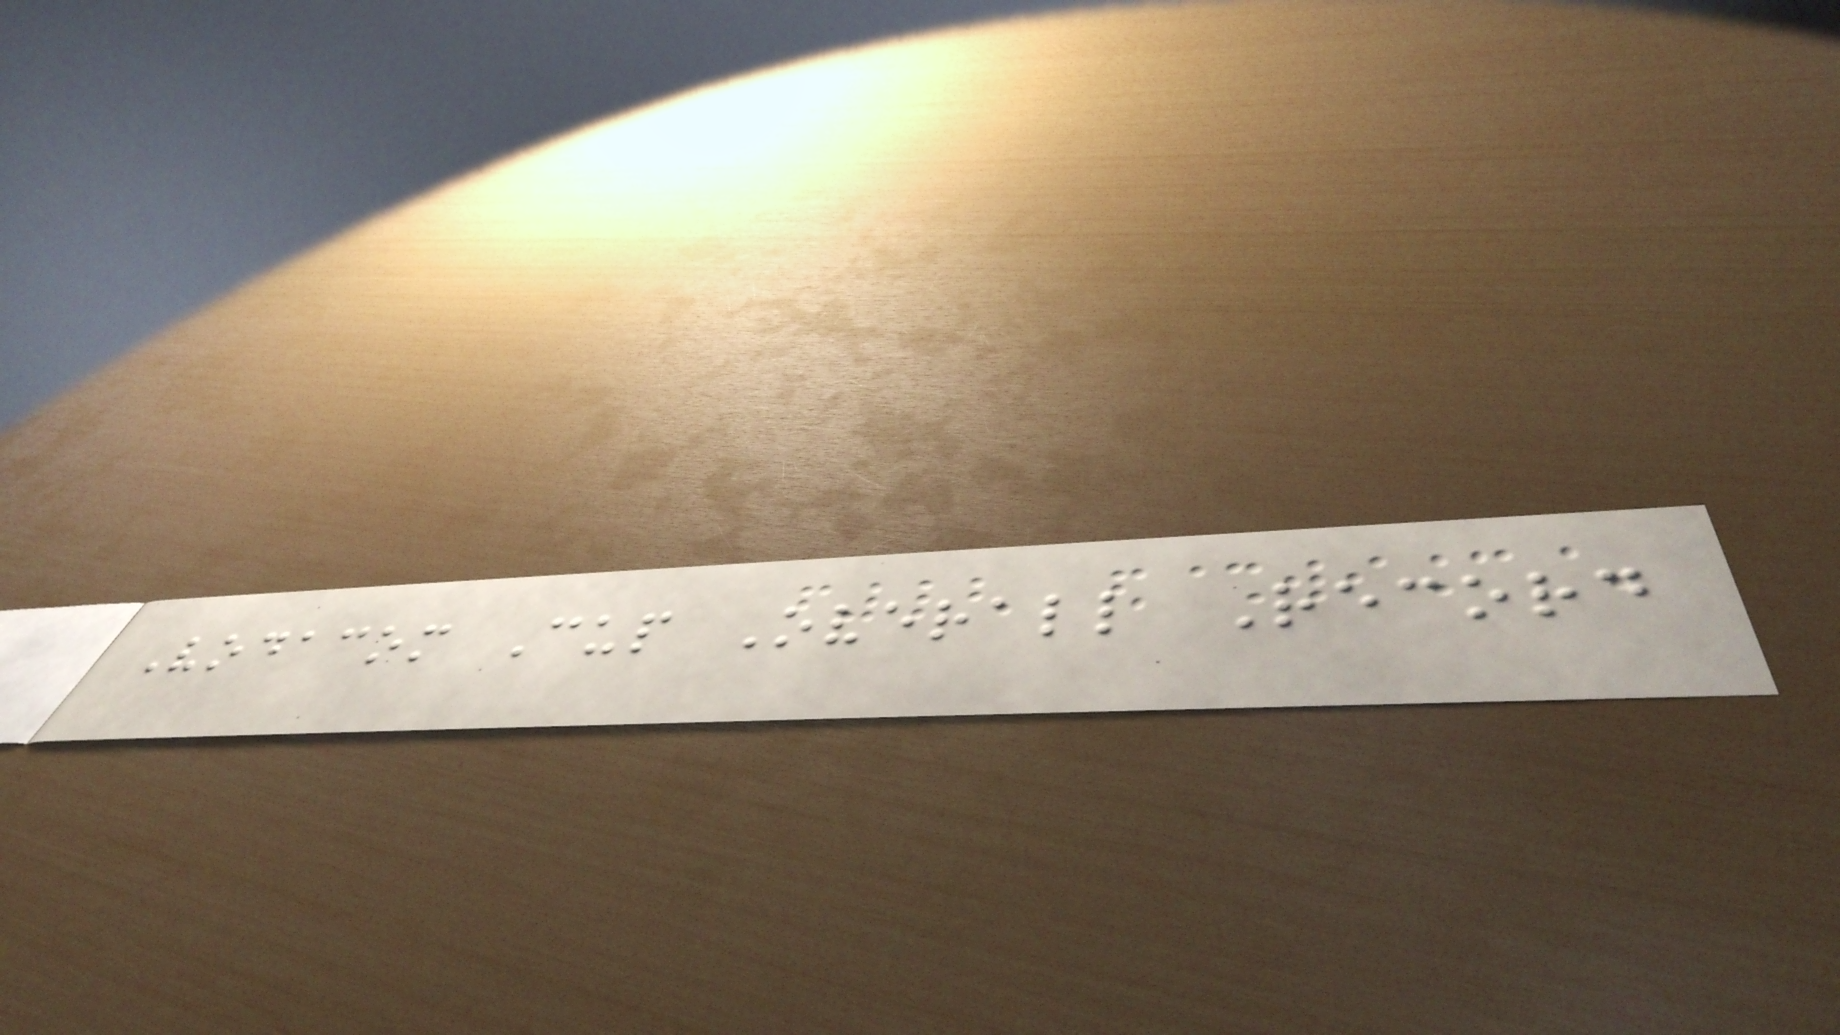Vodacom Cup Overall Record
